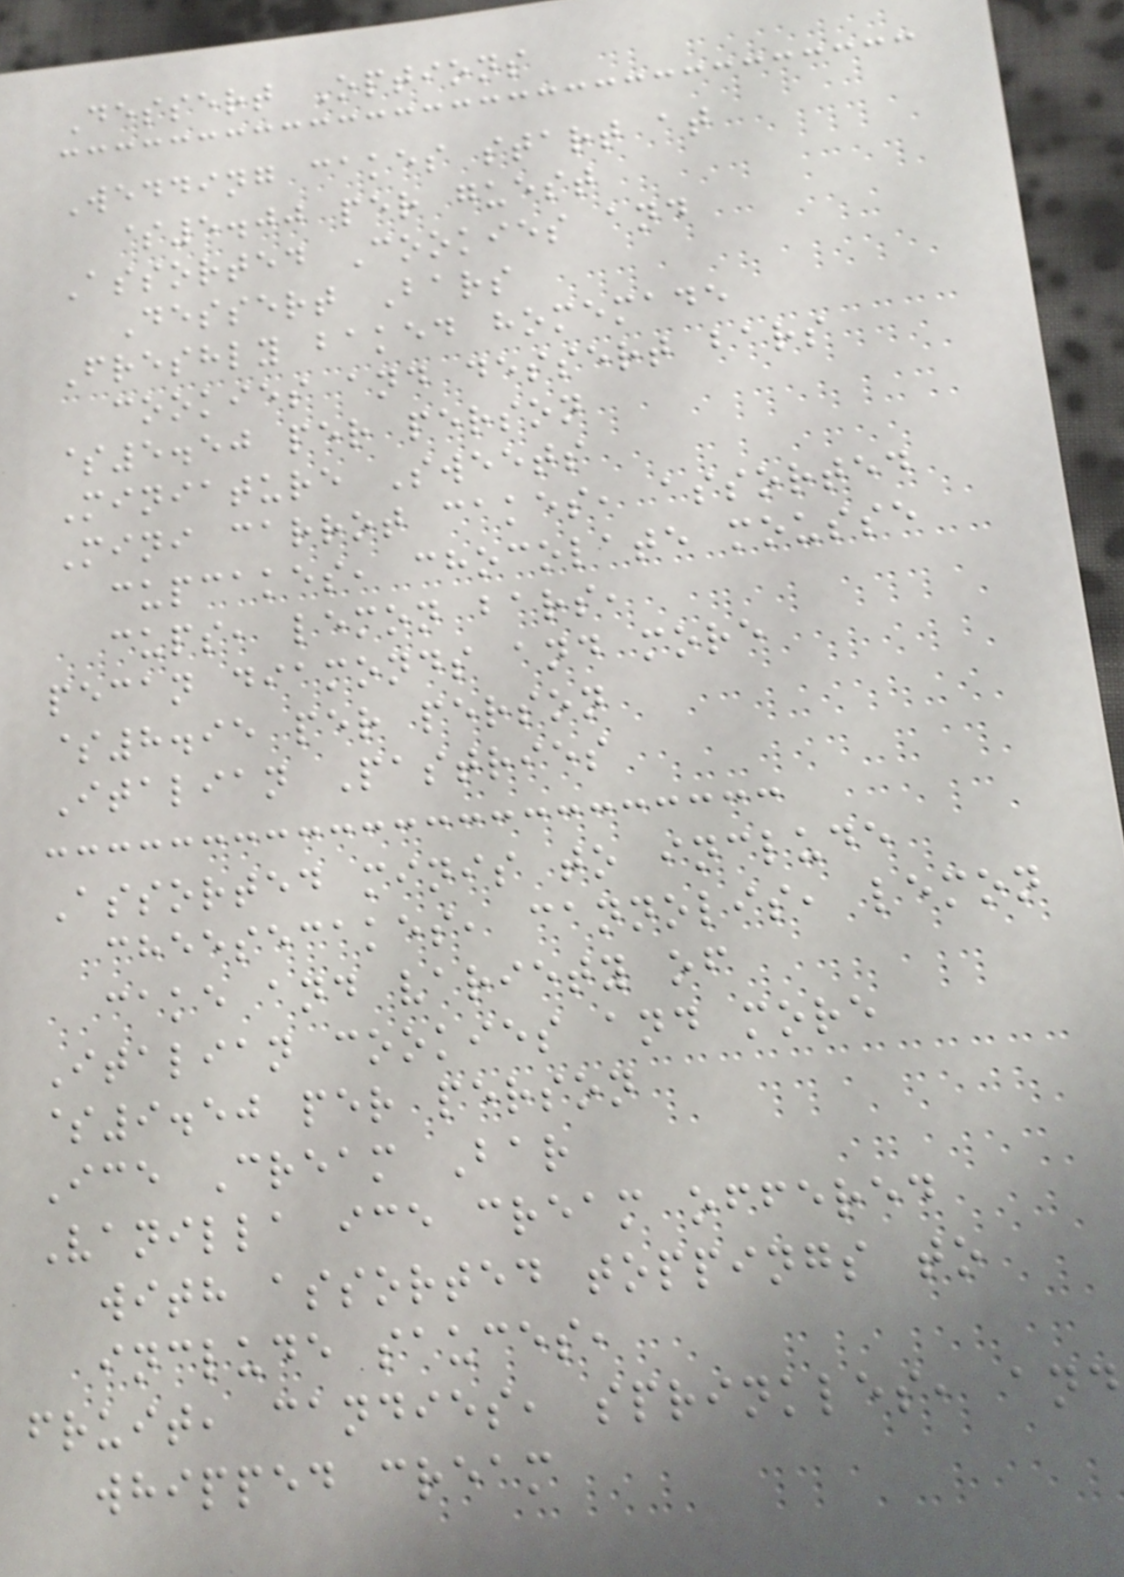Dessert Options
Wedding cakes start at
$5.00 per guest
Assorted Cookies and
Dessert Bars
Freshly baked homemade
cookies and dessert bars
$5.50 per person
Miniature Sweets
Mini carrot cakes, assorted
cupcakes, chocolate mousse
cups, lemon bars,
pecan diamonds and more
$8.95 per person
Italian Pastries
Assorted minis to include
cheesecakes, cannolis, lemon
cake and variety of
Italian cookies and more
$9.50 per person
Ice Cream Bar
Vanilla ice cream offered
with assorted toppings to
include sauces,
fruit, candies, sprinkles, and
whipped cream
